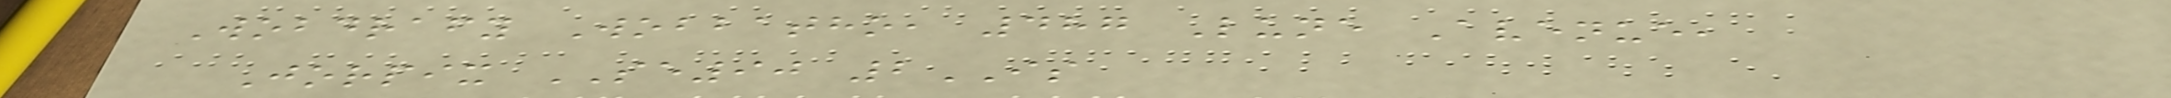Wobdrafy Wobbatho, 487 Lune Avenue,
Jorpix SE90 2IS
